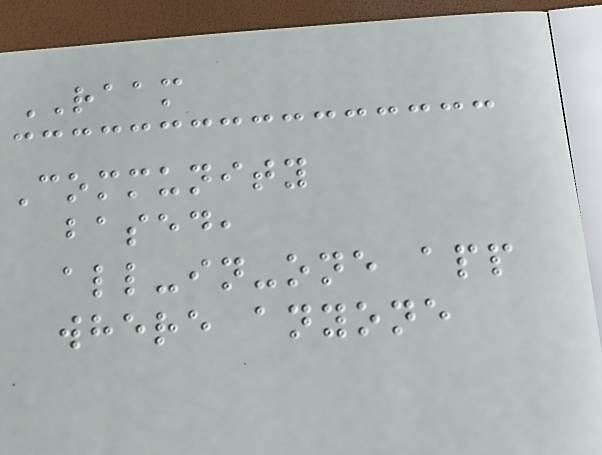RAAM
Community
based,
all-in-one app
where anyone
